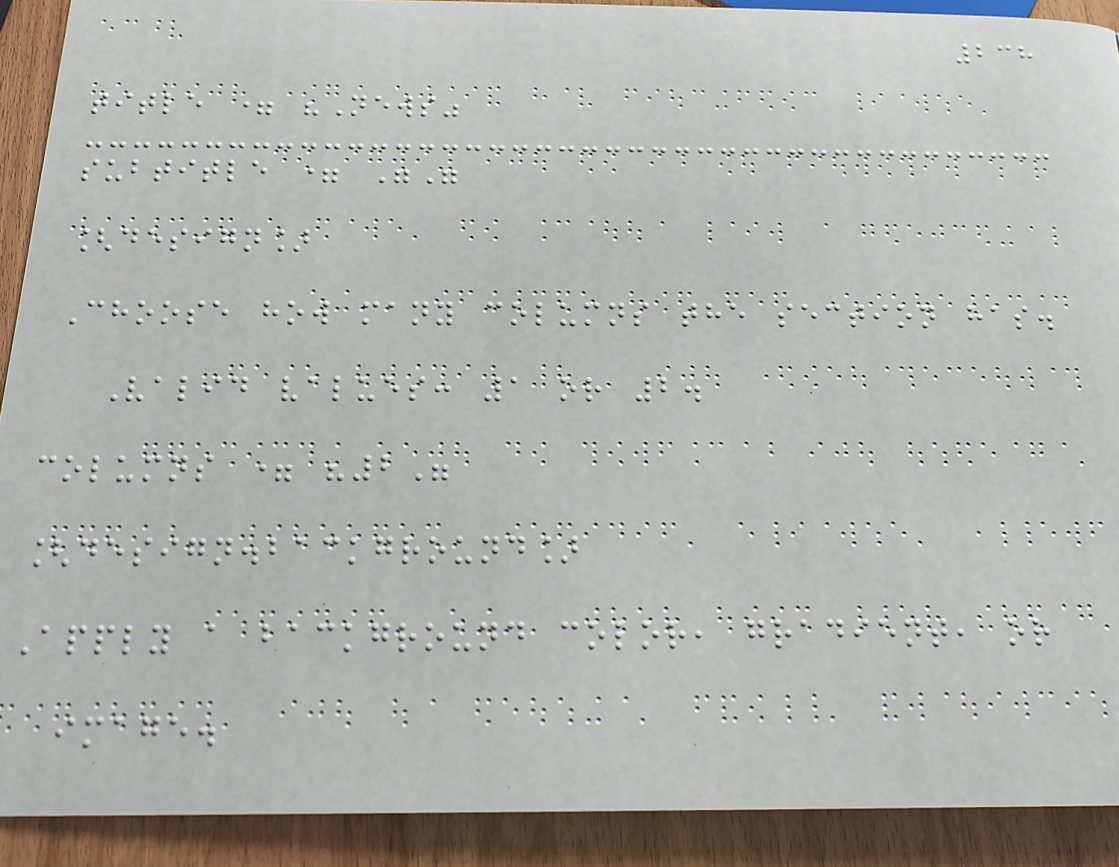238
title = "News"
subtitle = ""
[design]
Choose how many columns the section has.
Valid values: 1 or 2.
columns = "2"
[design.background]
Apply a background color, gradient, or
image.
